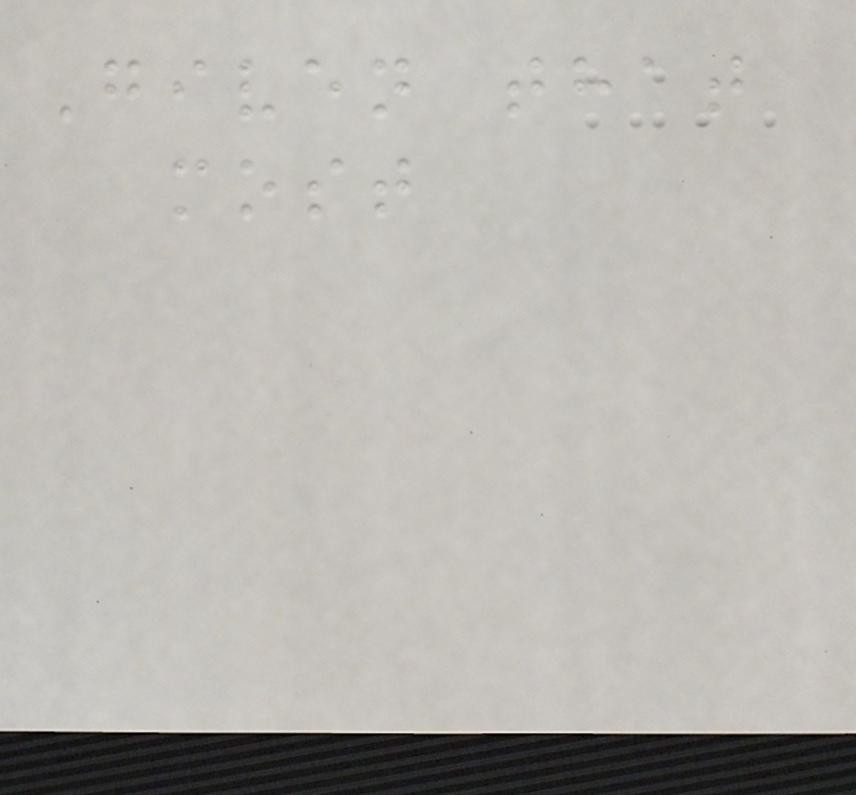Given that
most
